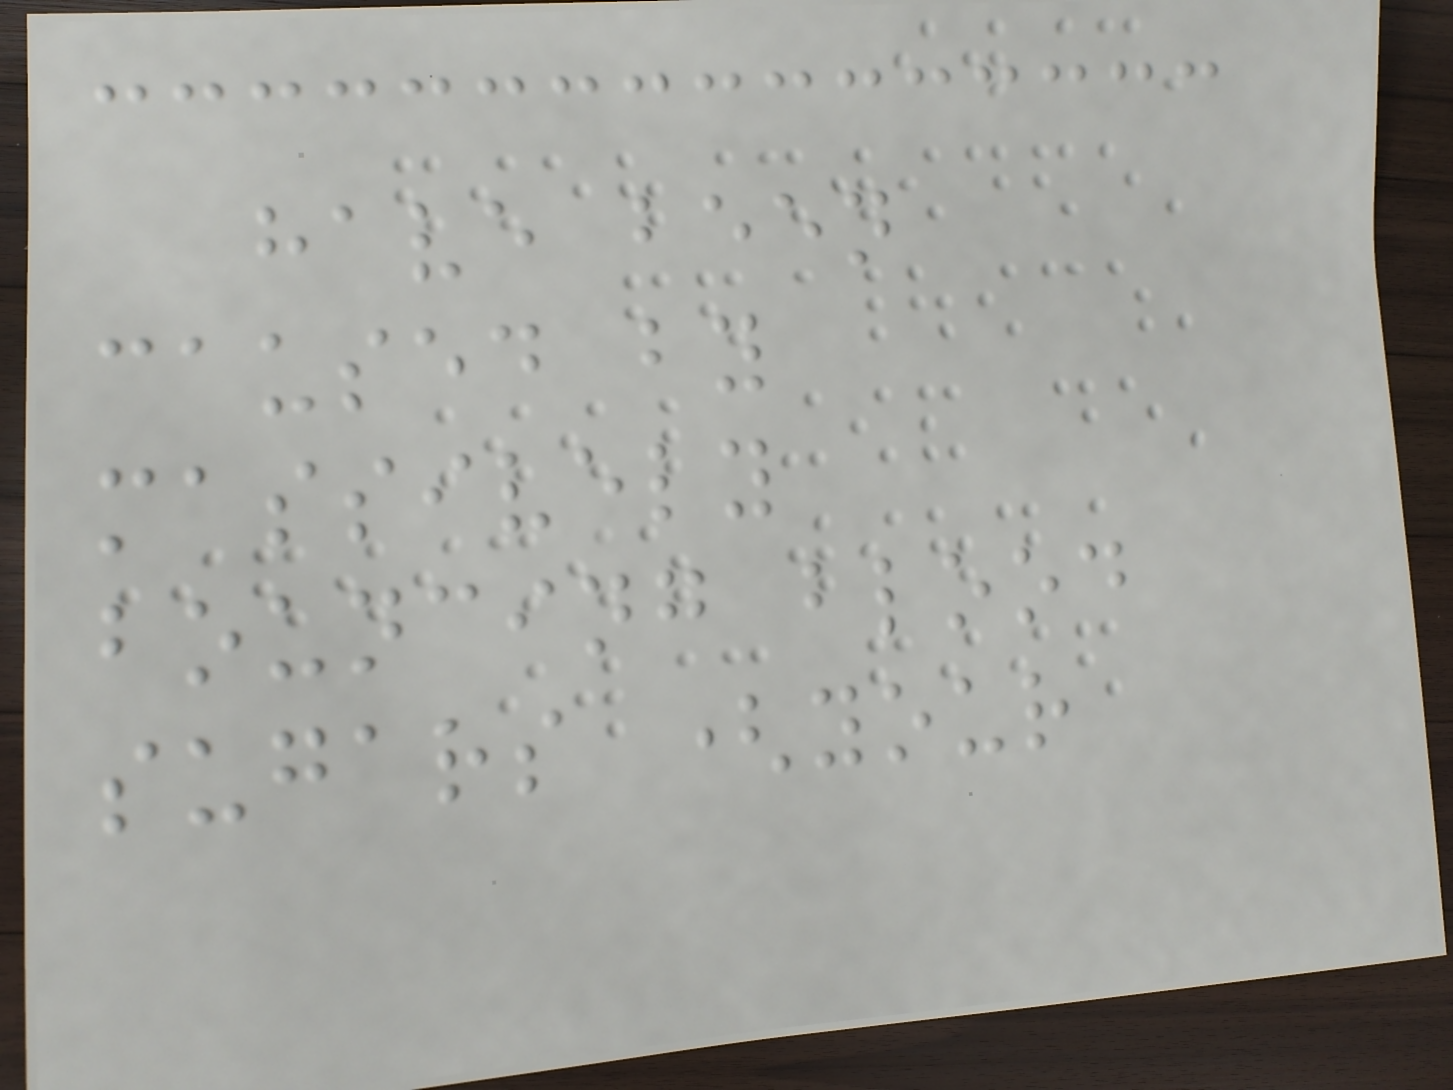have been
caused by
massively
bouncing blood
sugars (your
